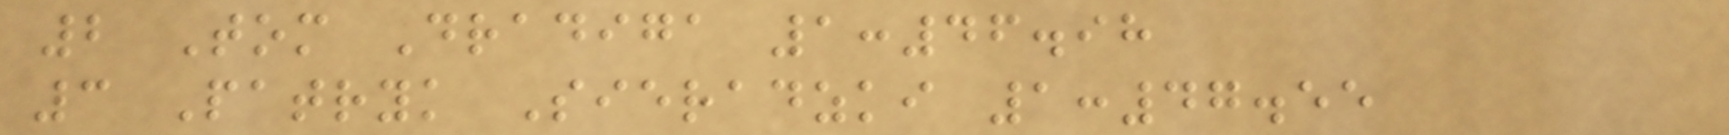2 Tom Dradiga 1:46.98
3 Patryk Sieradzki 1:47.55
